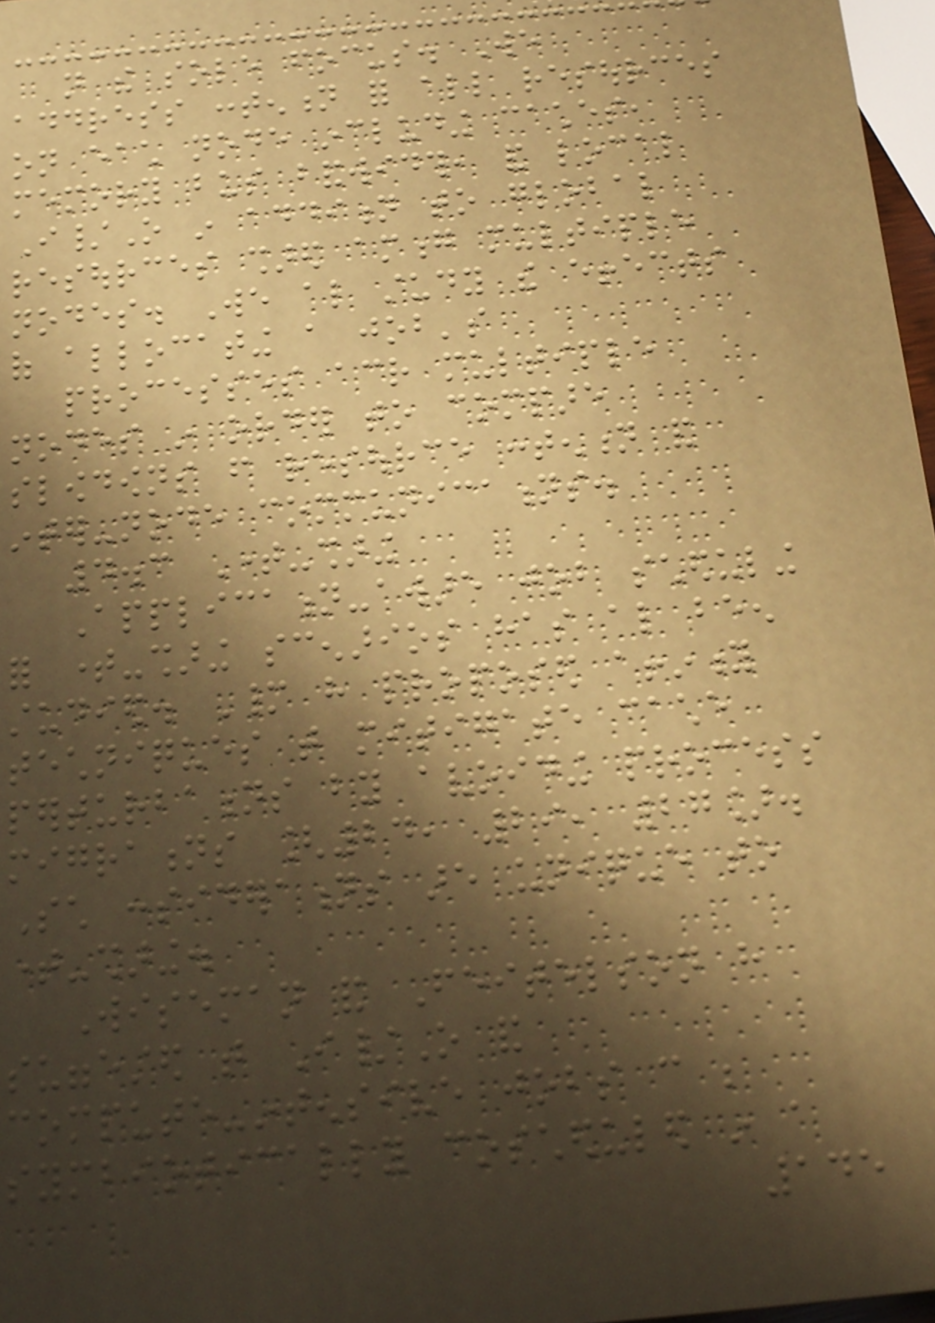not the sole focus. We
address contention for all resources
on each node including caches,
memory bus bandwidth, and local
I/O in addition to global
resources shared among multiple
nodes. We also study the effects
of allocating a job's
processes across multiple
nodes in order to compare
slowdowns from resource contention and
inter-node communications.
4.3 Time-sharing
Application-aware job scheduling
for time-sharing scenarios has also been
studied. Many have proposed affinity
techniques that mitigate cache
perturbations by avoiding process
migrations [24, 29, 27].
Such considerations are unique to
time-sharing.
Wiseman and Feitelson have
suggested that I/O and
compute-intensive jobs can be
symbiotically coscheduled in a
145
